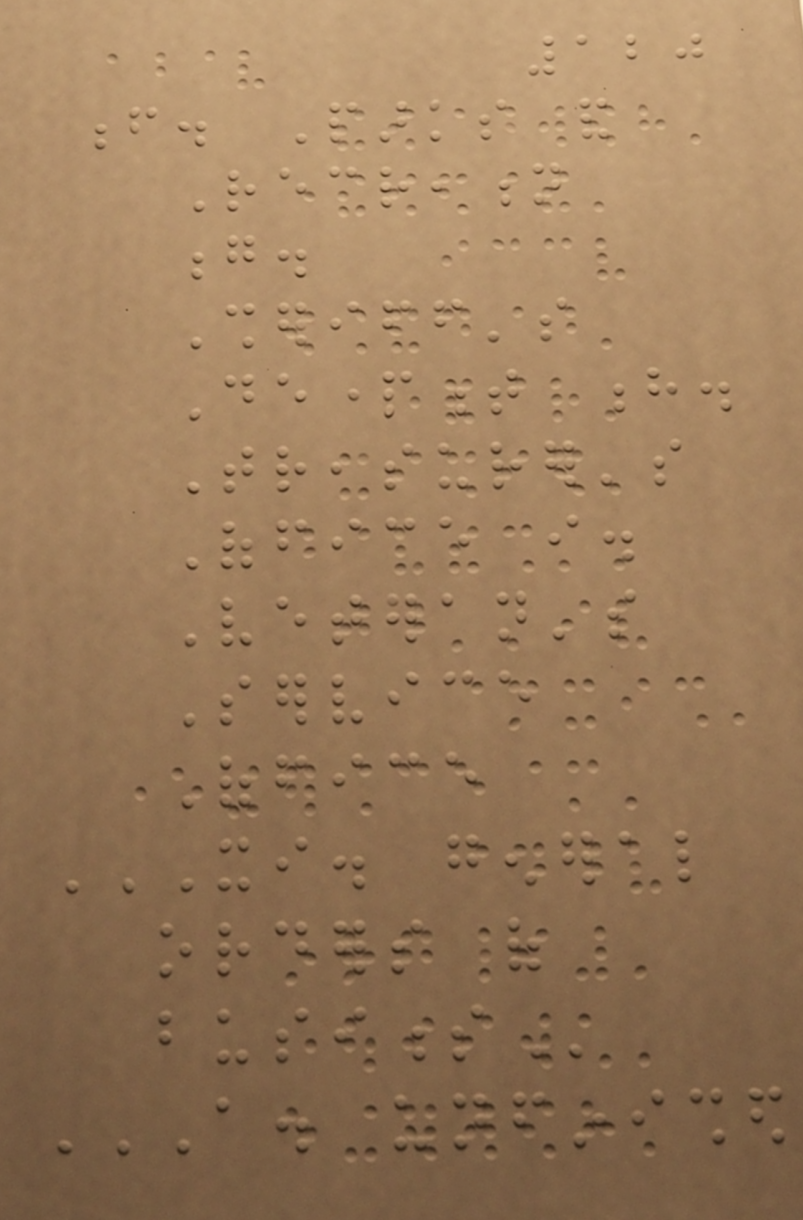120
f. Parks and
Recreation
g.
Sheriff's
Department h.
Treasurer's
Office i.
Veteran's
Service
Office
XI. GENERAL
ORDERS OF
BUSINESS
A. UNFINISHED
